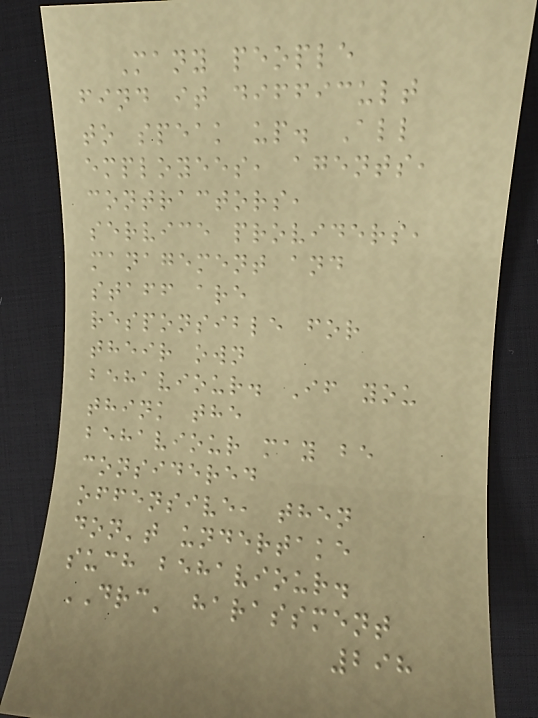Many people
find it difficult
to speak up. All
employees, agents,
contractors,
service providers,
management and
staff are
responsible for
their own
behaviour. If you
think the
behaviour may be
considered
offensive, then
don't undertake
such behaviour.
DRC' harassment
298
